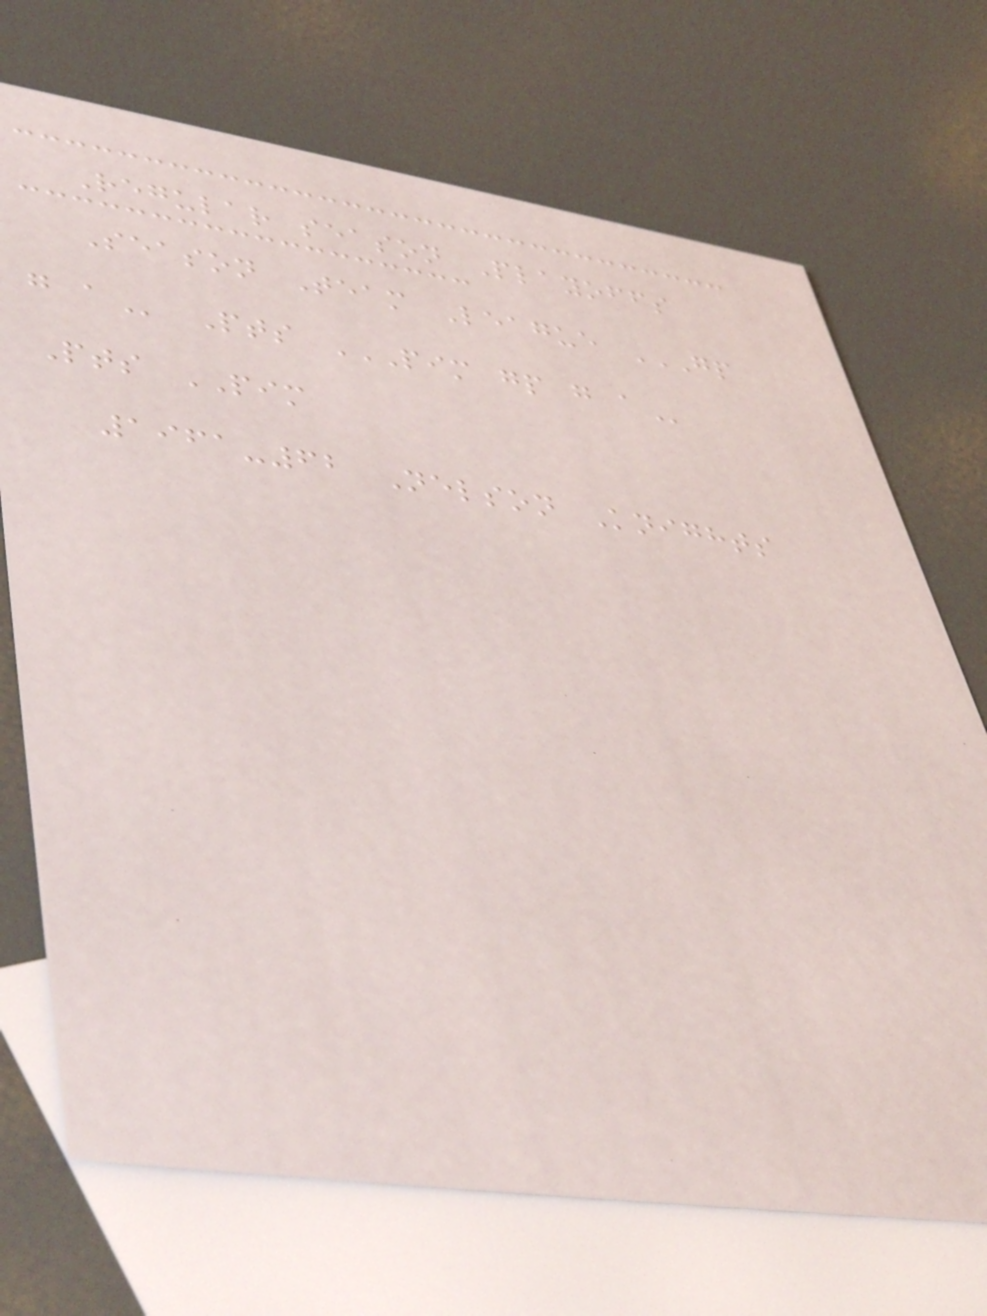Regular season Playoffs
Season Team League GP
G A Pts PIM GP G A
Pts PIM
1961-62 Nelson Knights
